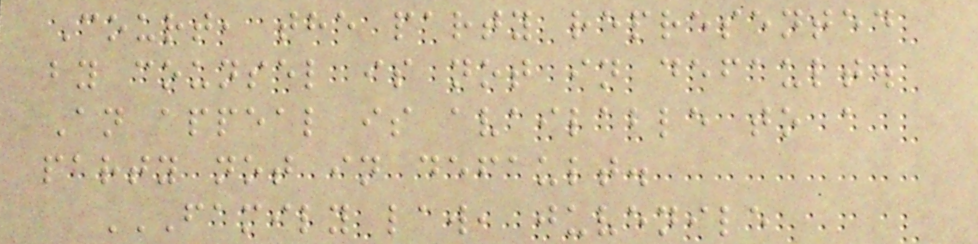Court, the party represented
by counsel is not in default.
An appeal is available to a
party not in default.
FAMILY LAW, JUVENILE
